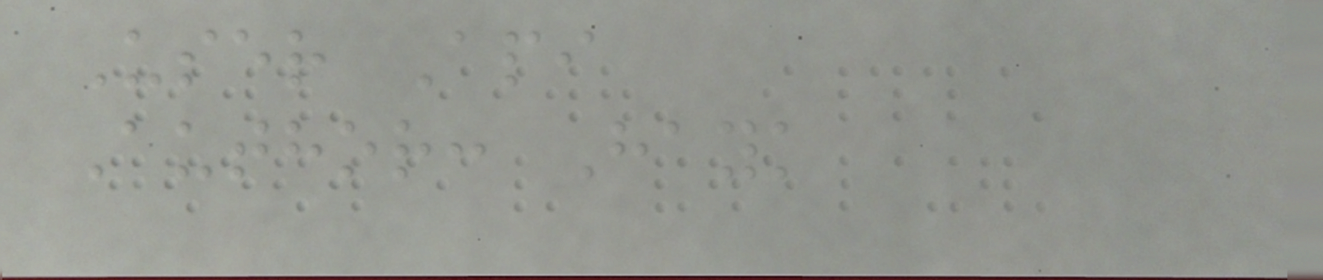User Api
Author: Hayk
